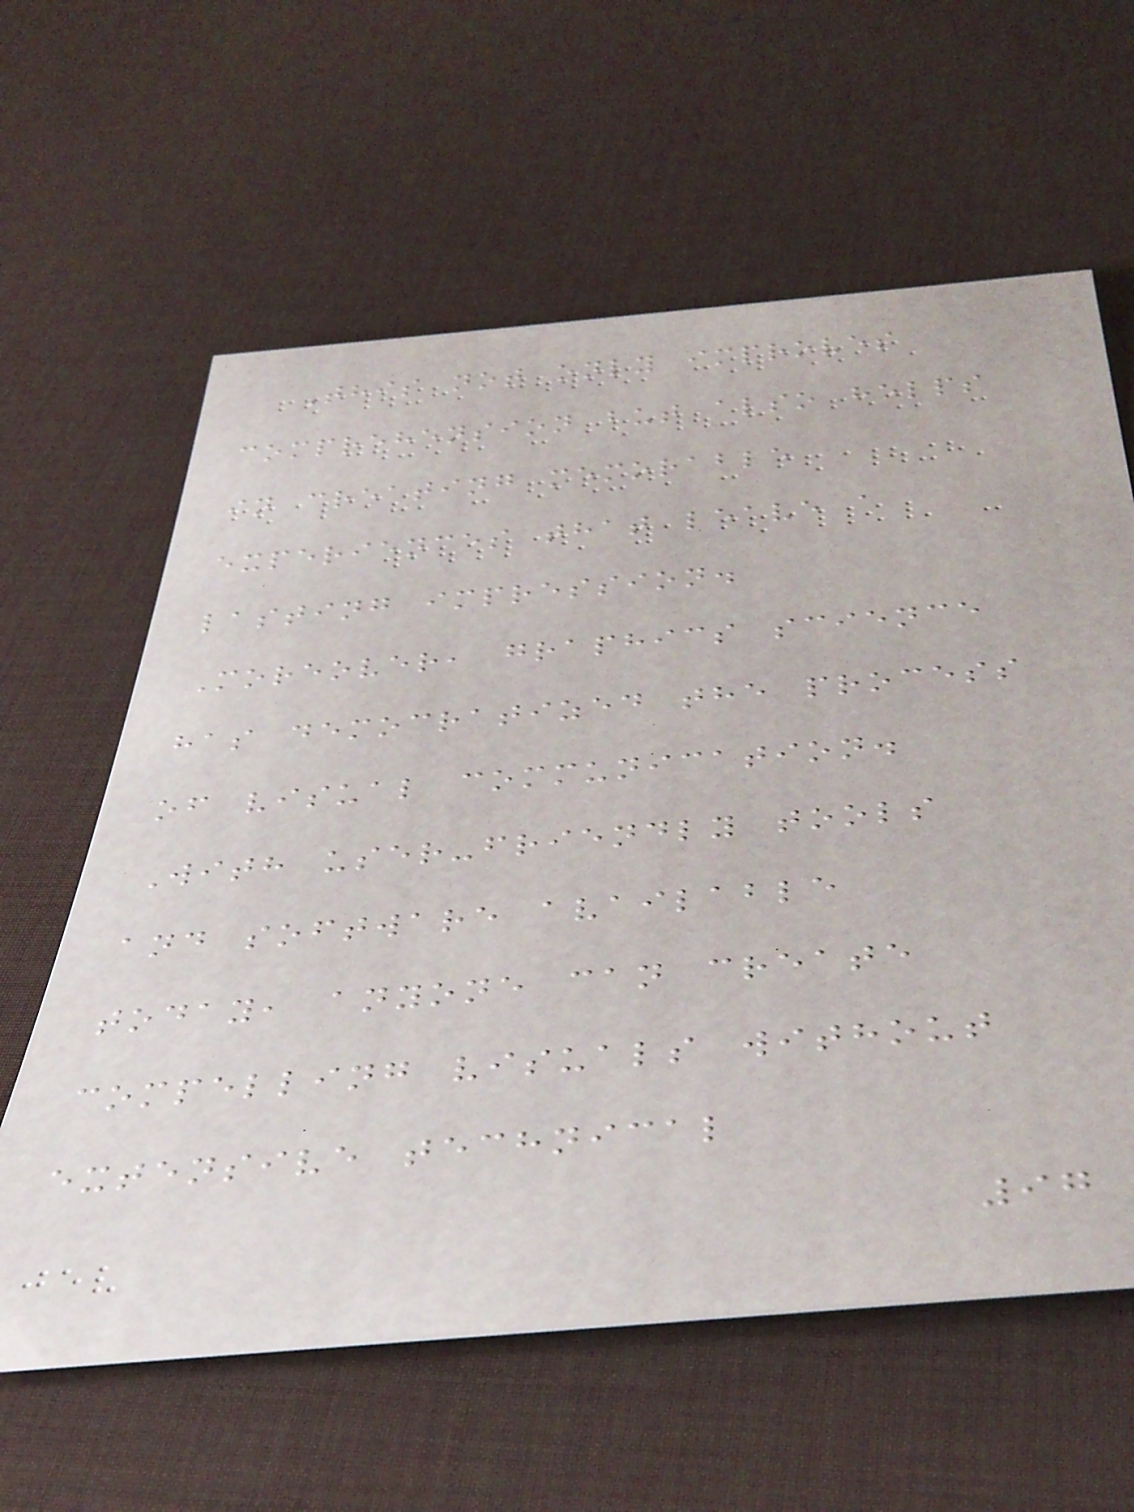This not only improves
comprehension but also helps
in creating memorable
experiences that leave a
lasting impression.
Moreover, graphics science
has democratized the process
of visual communication.
With user-friendly tools
and software available
today, anyone can create
compelling visuals without
extensive technical
97
